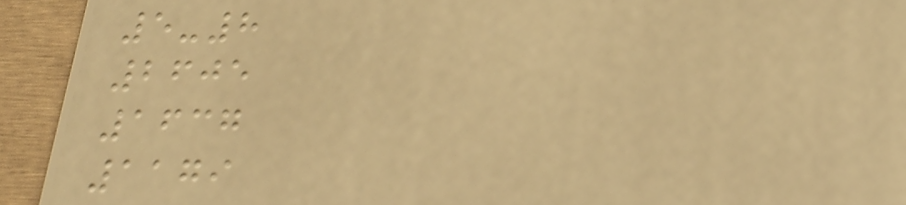5-8
2605
1637
1179
